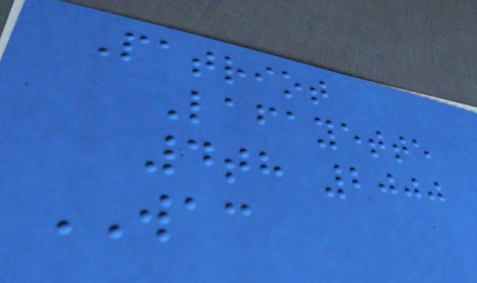Patriot
Lafayette
4th 2000
WAC
